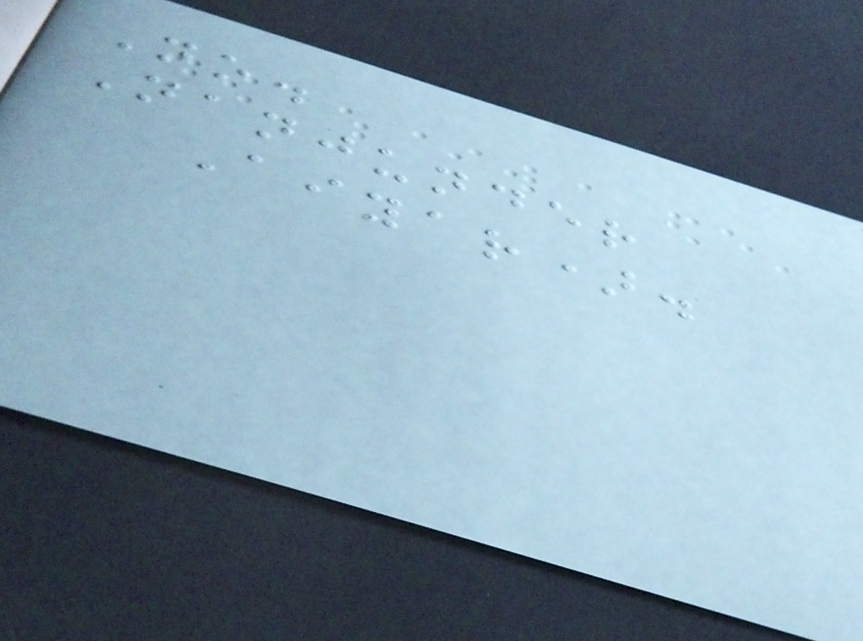No.
Nanjunder
Aiyar).
